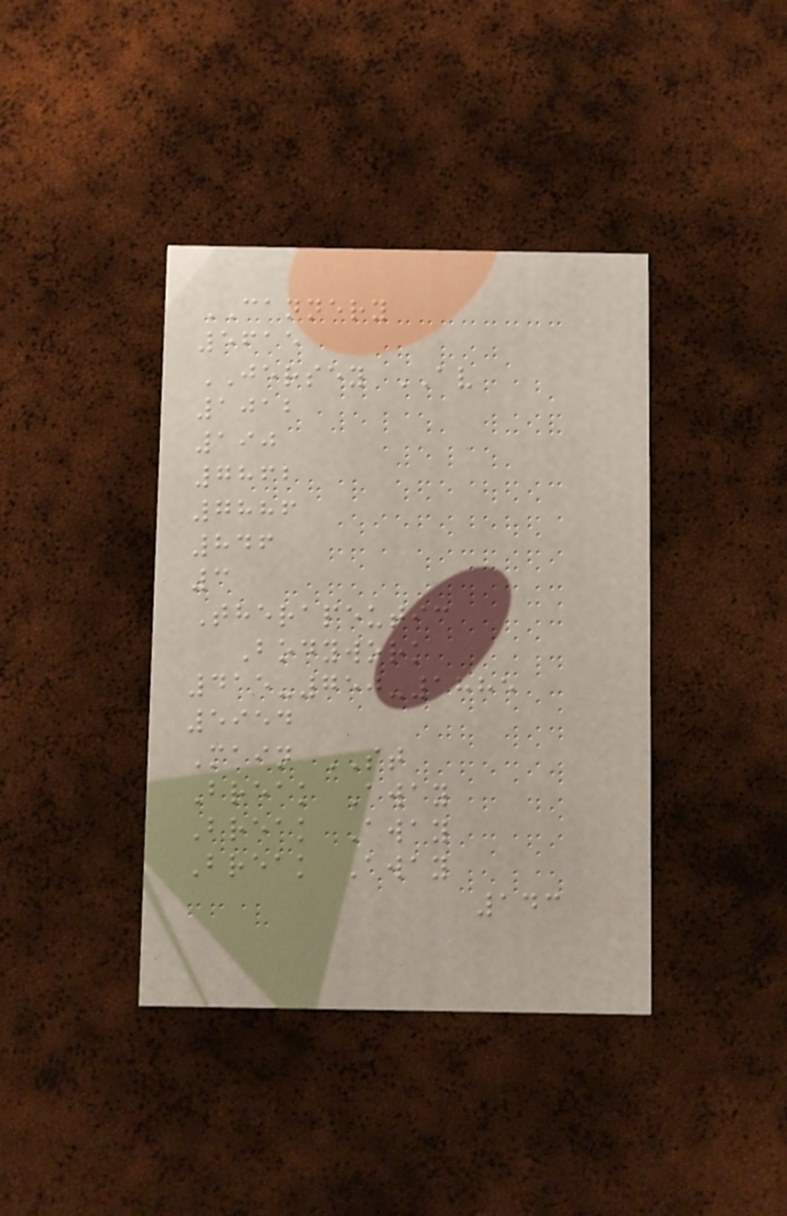CANNERY
5615
JERSEY AV
1012
190
7862
7886
846
3
Therapeutic
Bodywork
415-750-1885
5954
Main ST
Break Away
Break Away
Break Away
143
